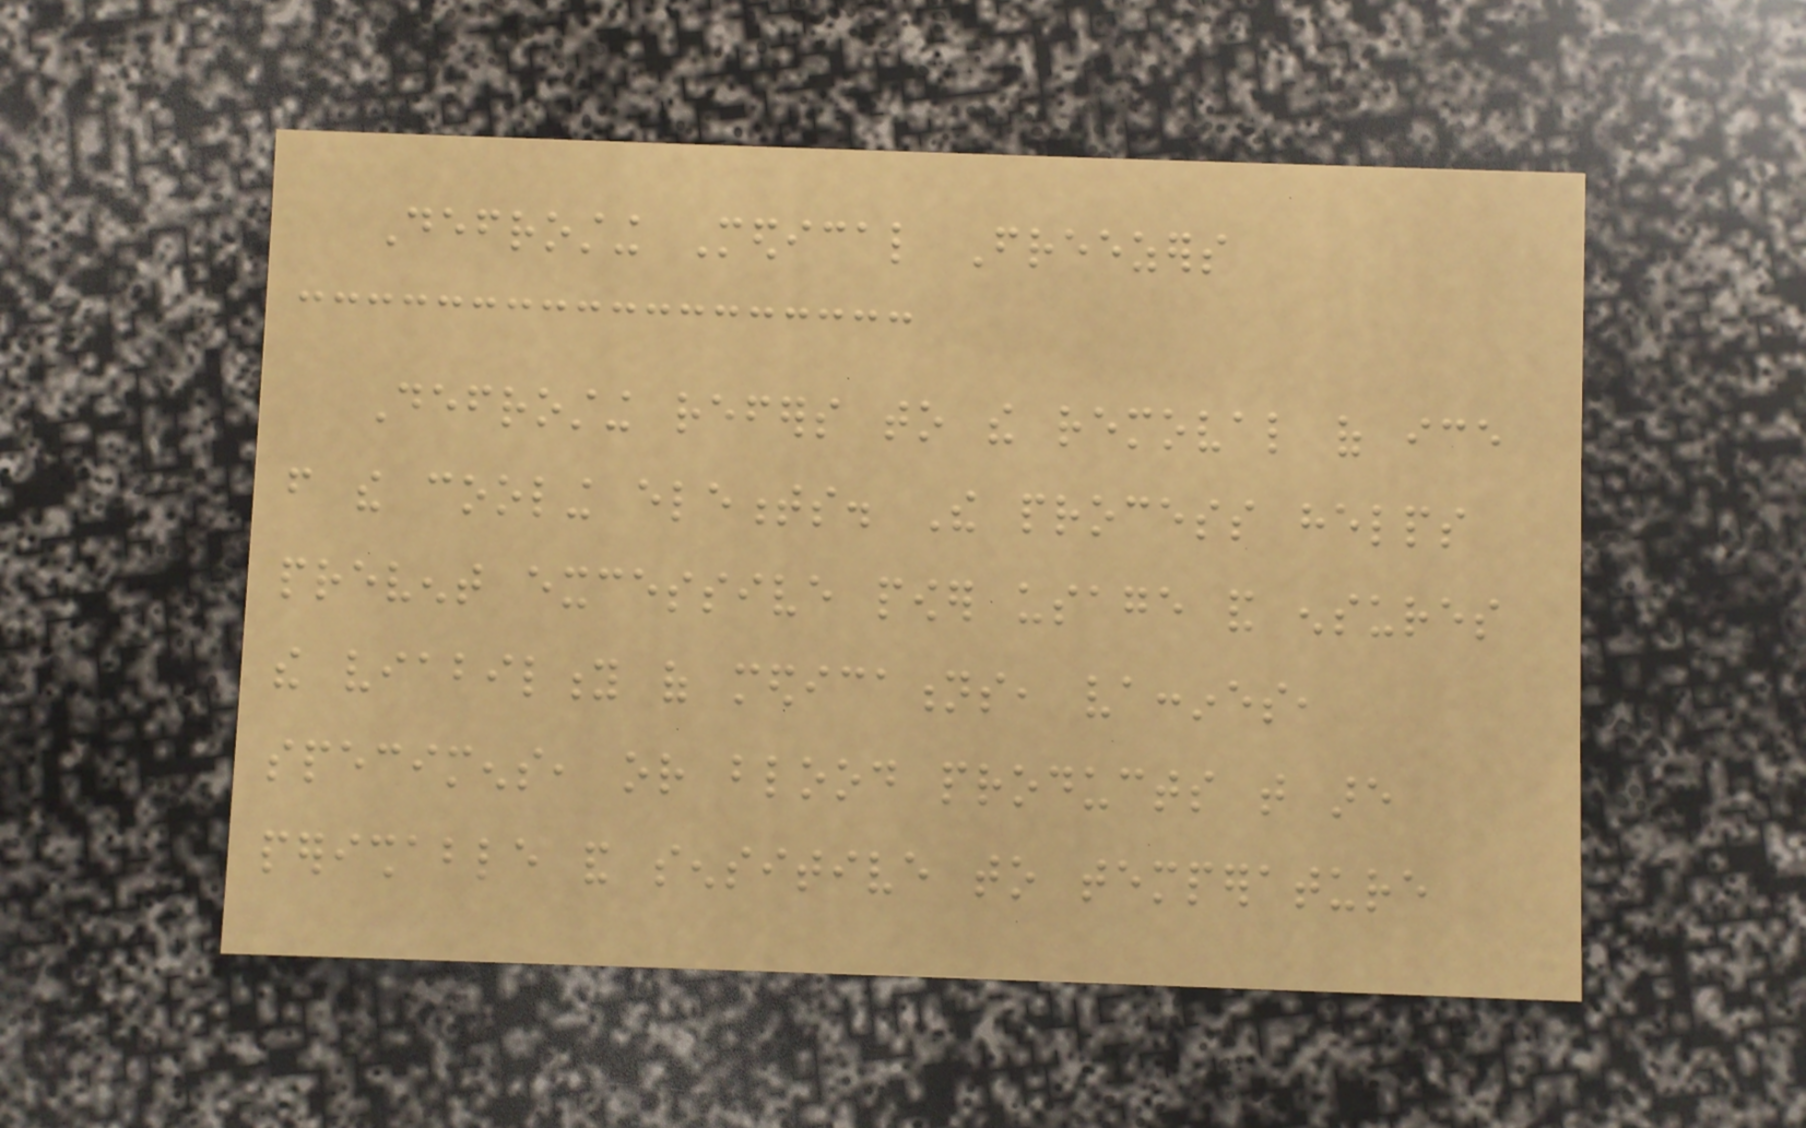Defrosting Medical Freezers
Defrosting refers to the removal of ice
from the cooling elements. The process helps
prevent excessive power usage and ensures
the viability of medications, vaccines,
specimens, or blood products that are
perishable and sensitive to temperature
